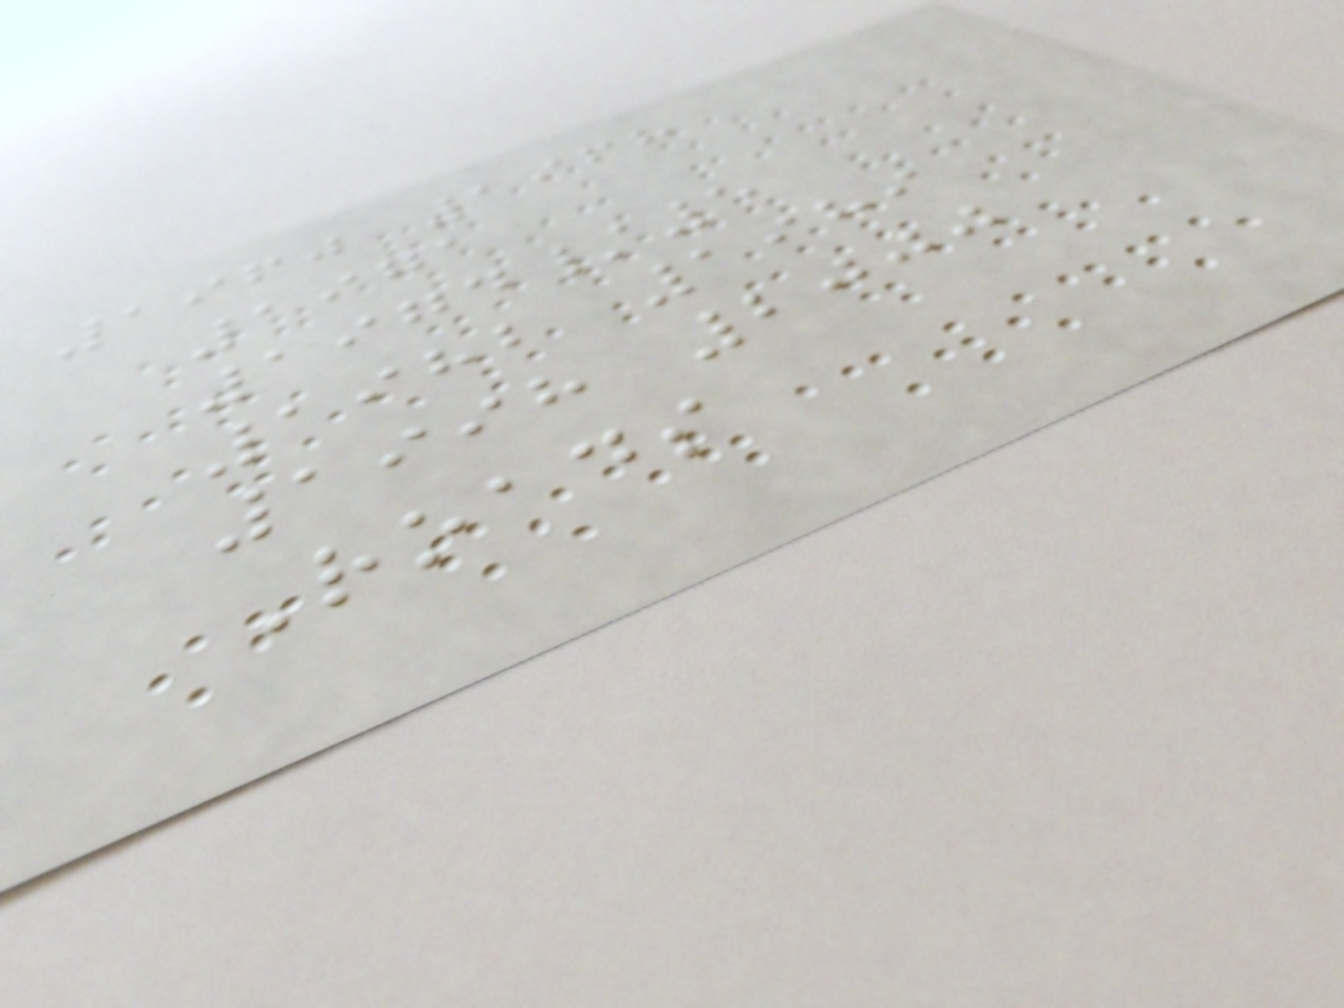1960 1968
1971
1974/5
1982 1989
1998 2000
Roads
